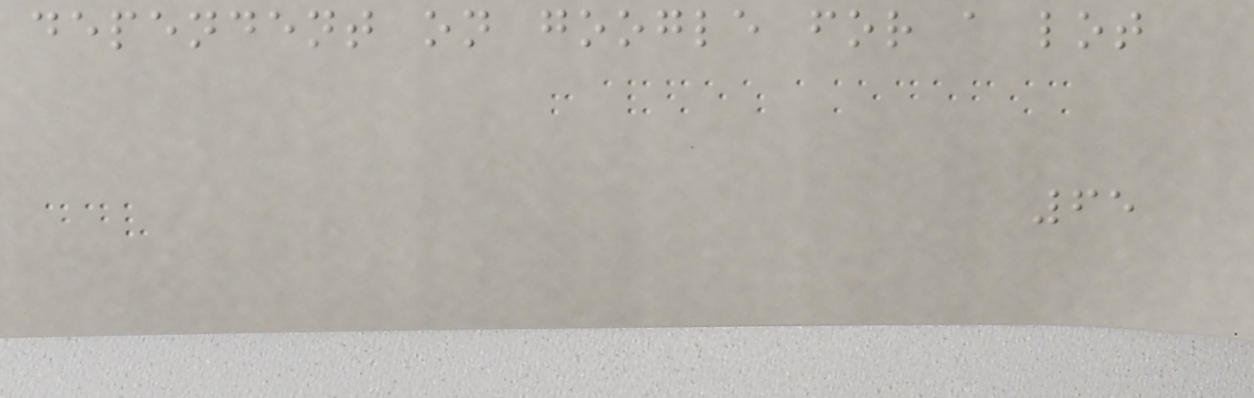dependent on google for a lot
65
